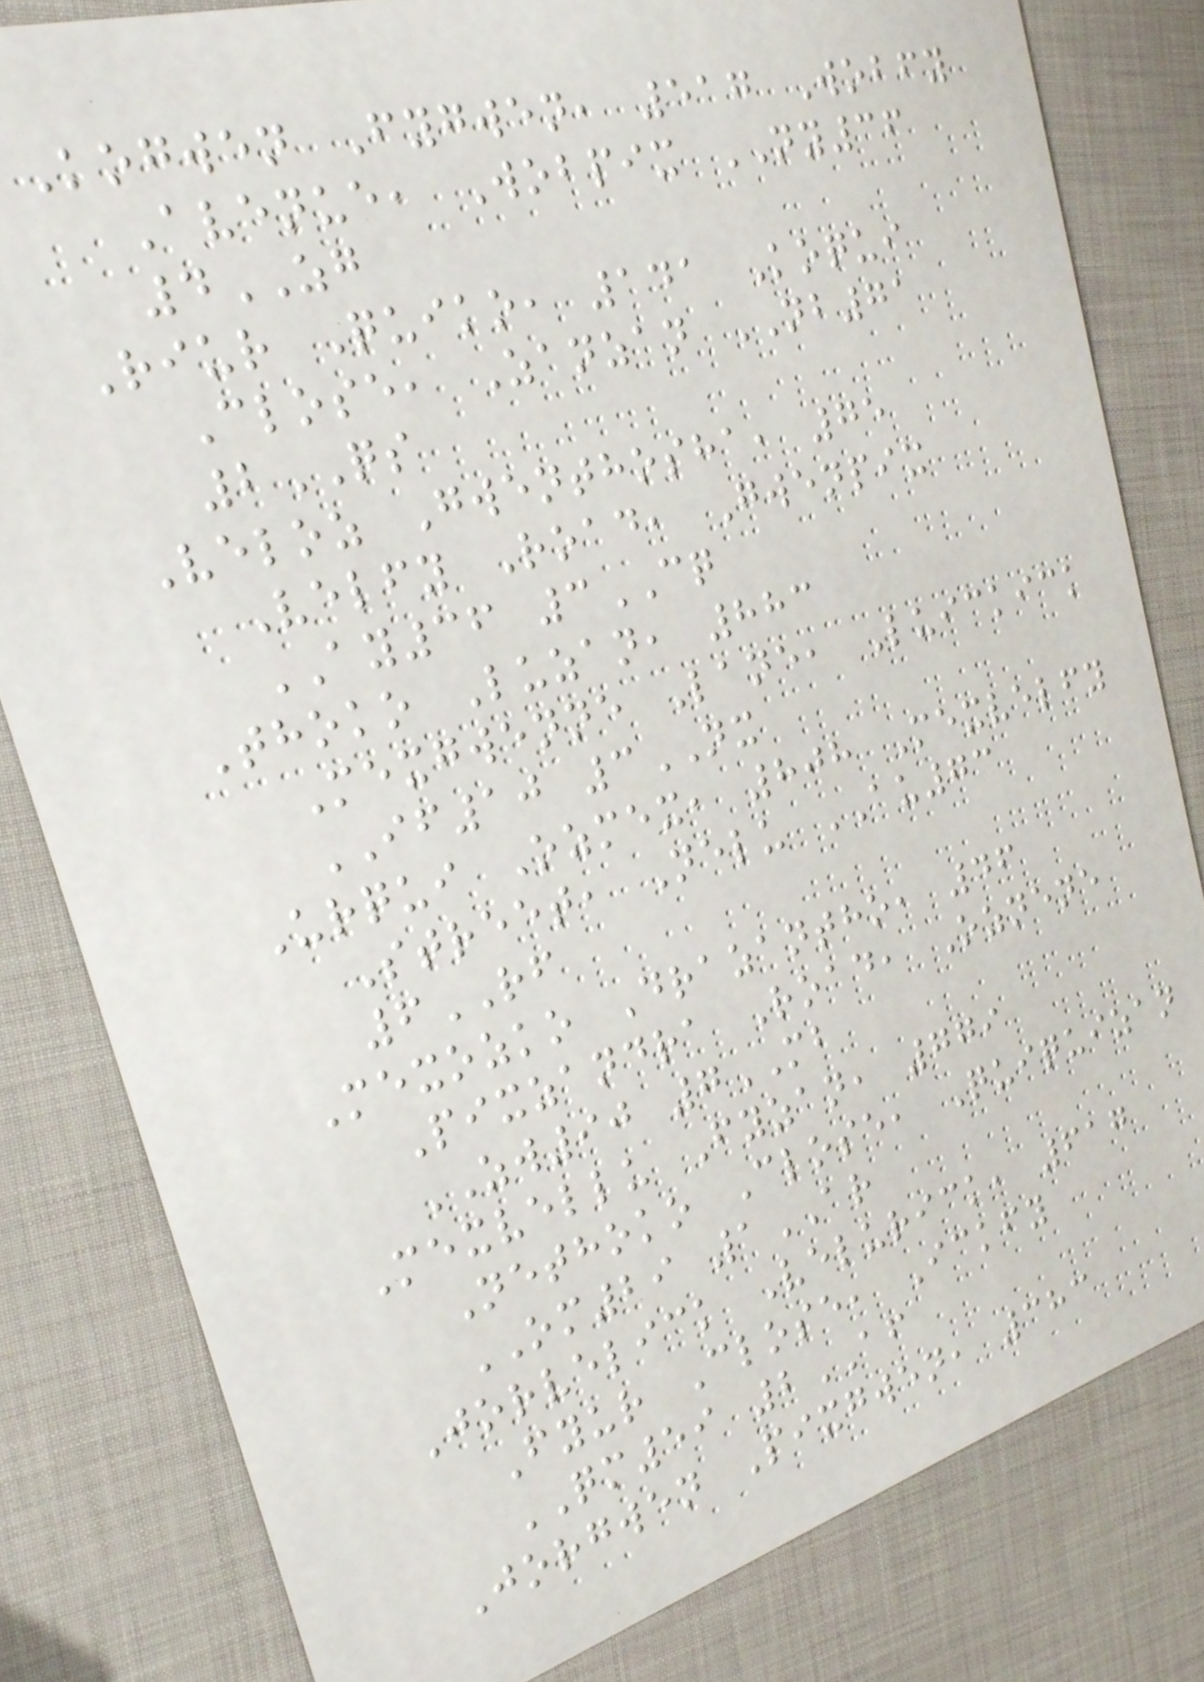Kogwen Fygwen, 517 Wobfy
Avenue, Wobpix NY36
4ZG
Riur Quiko, 141 Koqui
Close, Zanzan NB71
2QS
Veloz Gwenthosha, 75
Velfy Road, Gwenpix
AY36 3CQ
Thoko Luzan, 883
Mexgwenne Lane, Luickick
IF10 3NX
Urqui Ozmex, 808 Mexvelfy
Street, Nelu AU73
6RF
Mexozko Drazantho, 46
Pixzandra Road, Oznene
ZW90 7MB
Mexvellu Fyzan, 779
Nethoko Close, Quiquizan
OM29 1AR
Jorvelick Velurick, 617
Fyur Close, Ickfy
QM59 2AF
Jorgwen Pixgwen, 383
